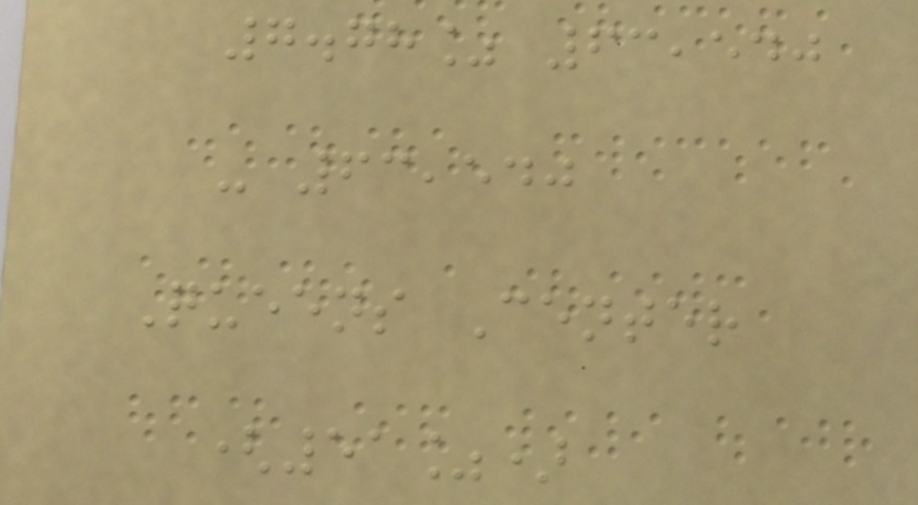7.78% 63,540
- 63,540
Queens Center
(51%)
